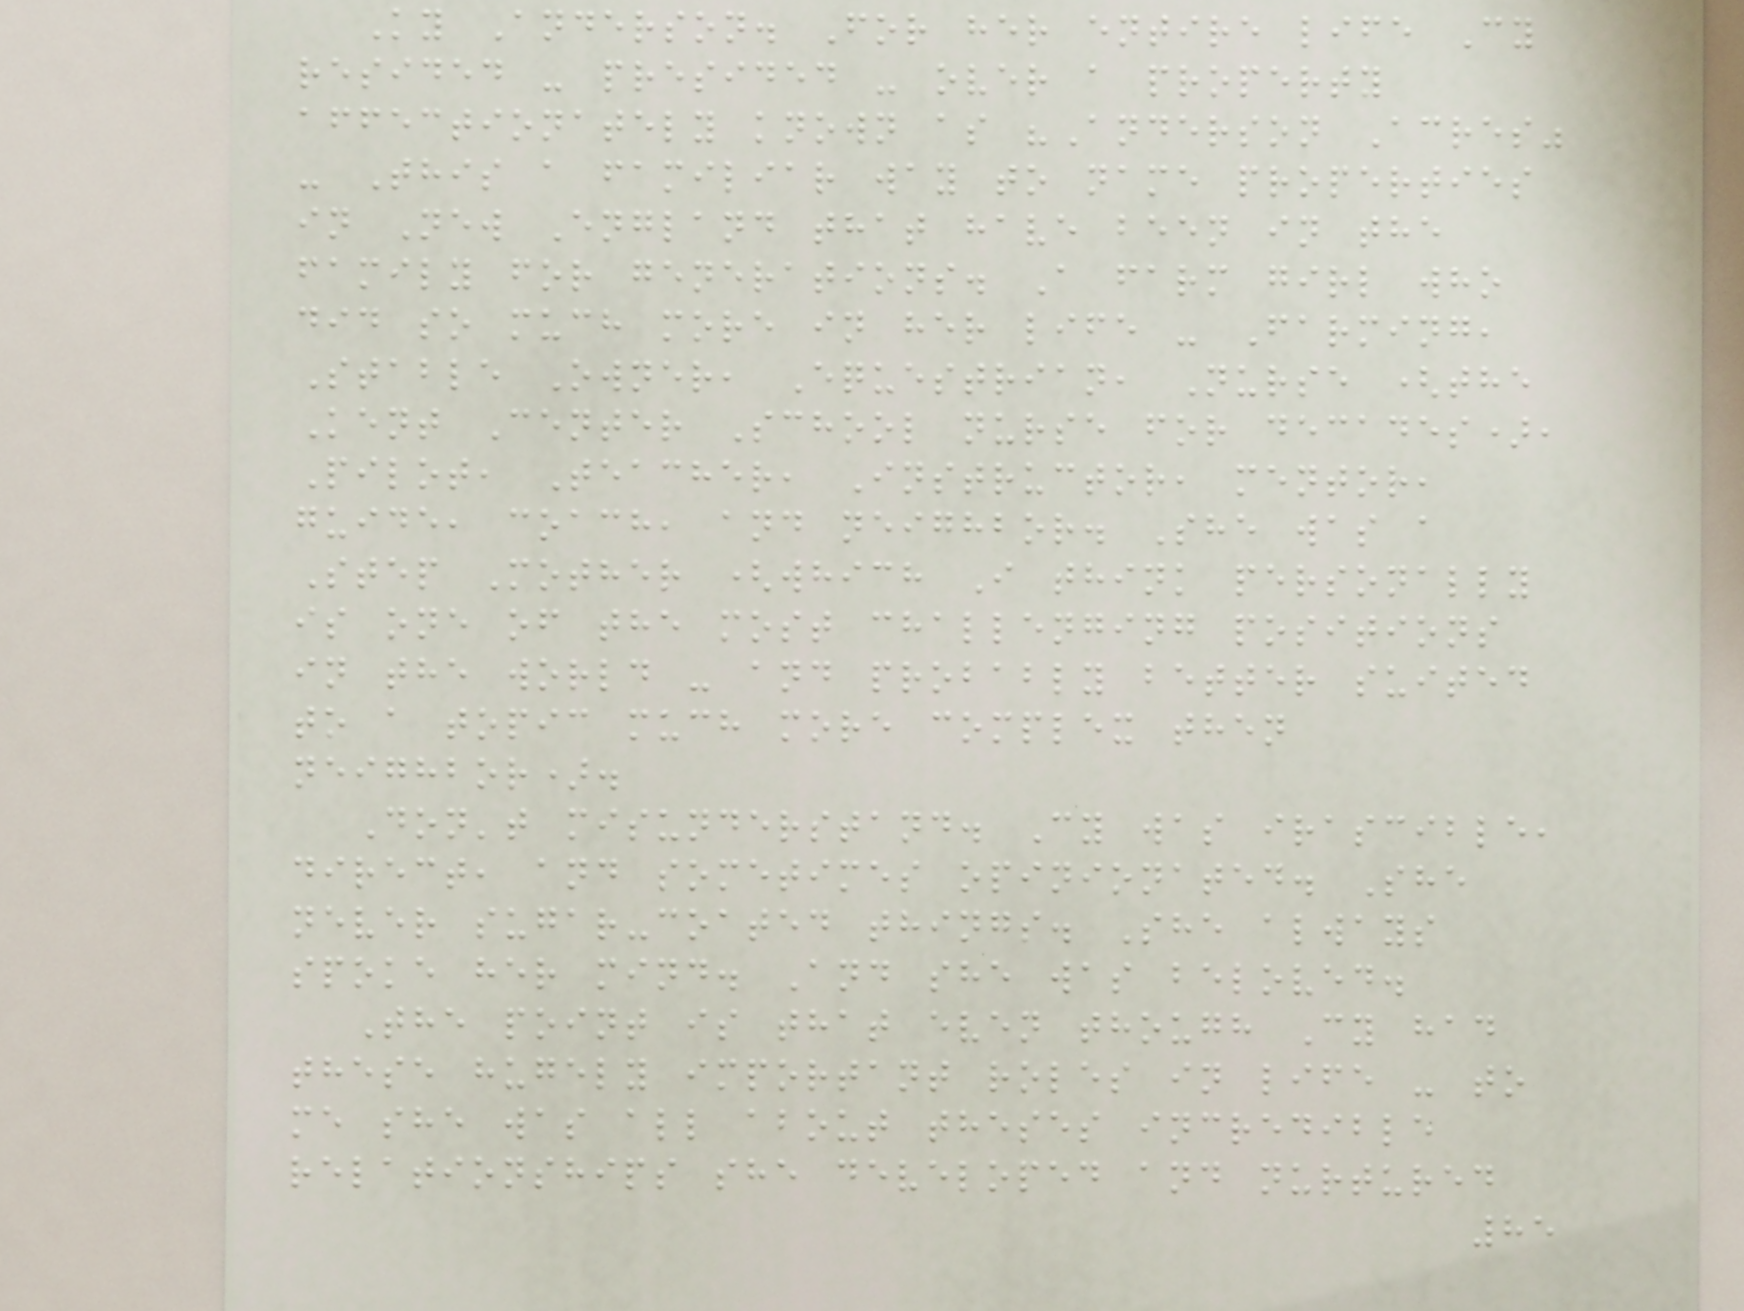Ky Anderson. For her entire life Cy
resided - presided - over a property
affectionately known as "Anderson Acres"
- This a familiar way to name properties
in New England that have been in the
family for generations. A farm girl who
did so much more in her life - Farming,
Stable Owner, Equestrian, Nurse (the
Kent Center School nurse for decades),
Pilot, Teacher, Instructor, mentor,
guide, coach, and neighbor. She was a
Step Mother (which I think personally
is one of the most challenging positions
in the world - and probably better suited
to a topic much more complex then
neighbor).
Don't misunderstand. Cy was irascible,
direct, and sometimes opinionated. She
never sugar-coated things. She always
spoke her mind. And she was beloved.
The point is that even though Cy had
these hugely important roles in life - to
me she was all about theses incredible
relationships she developed and nurtured
85
